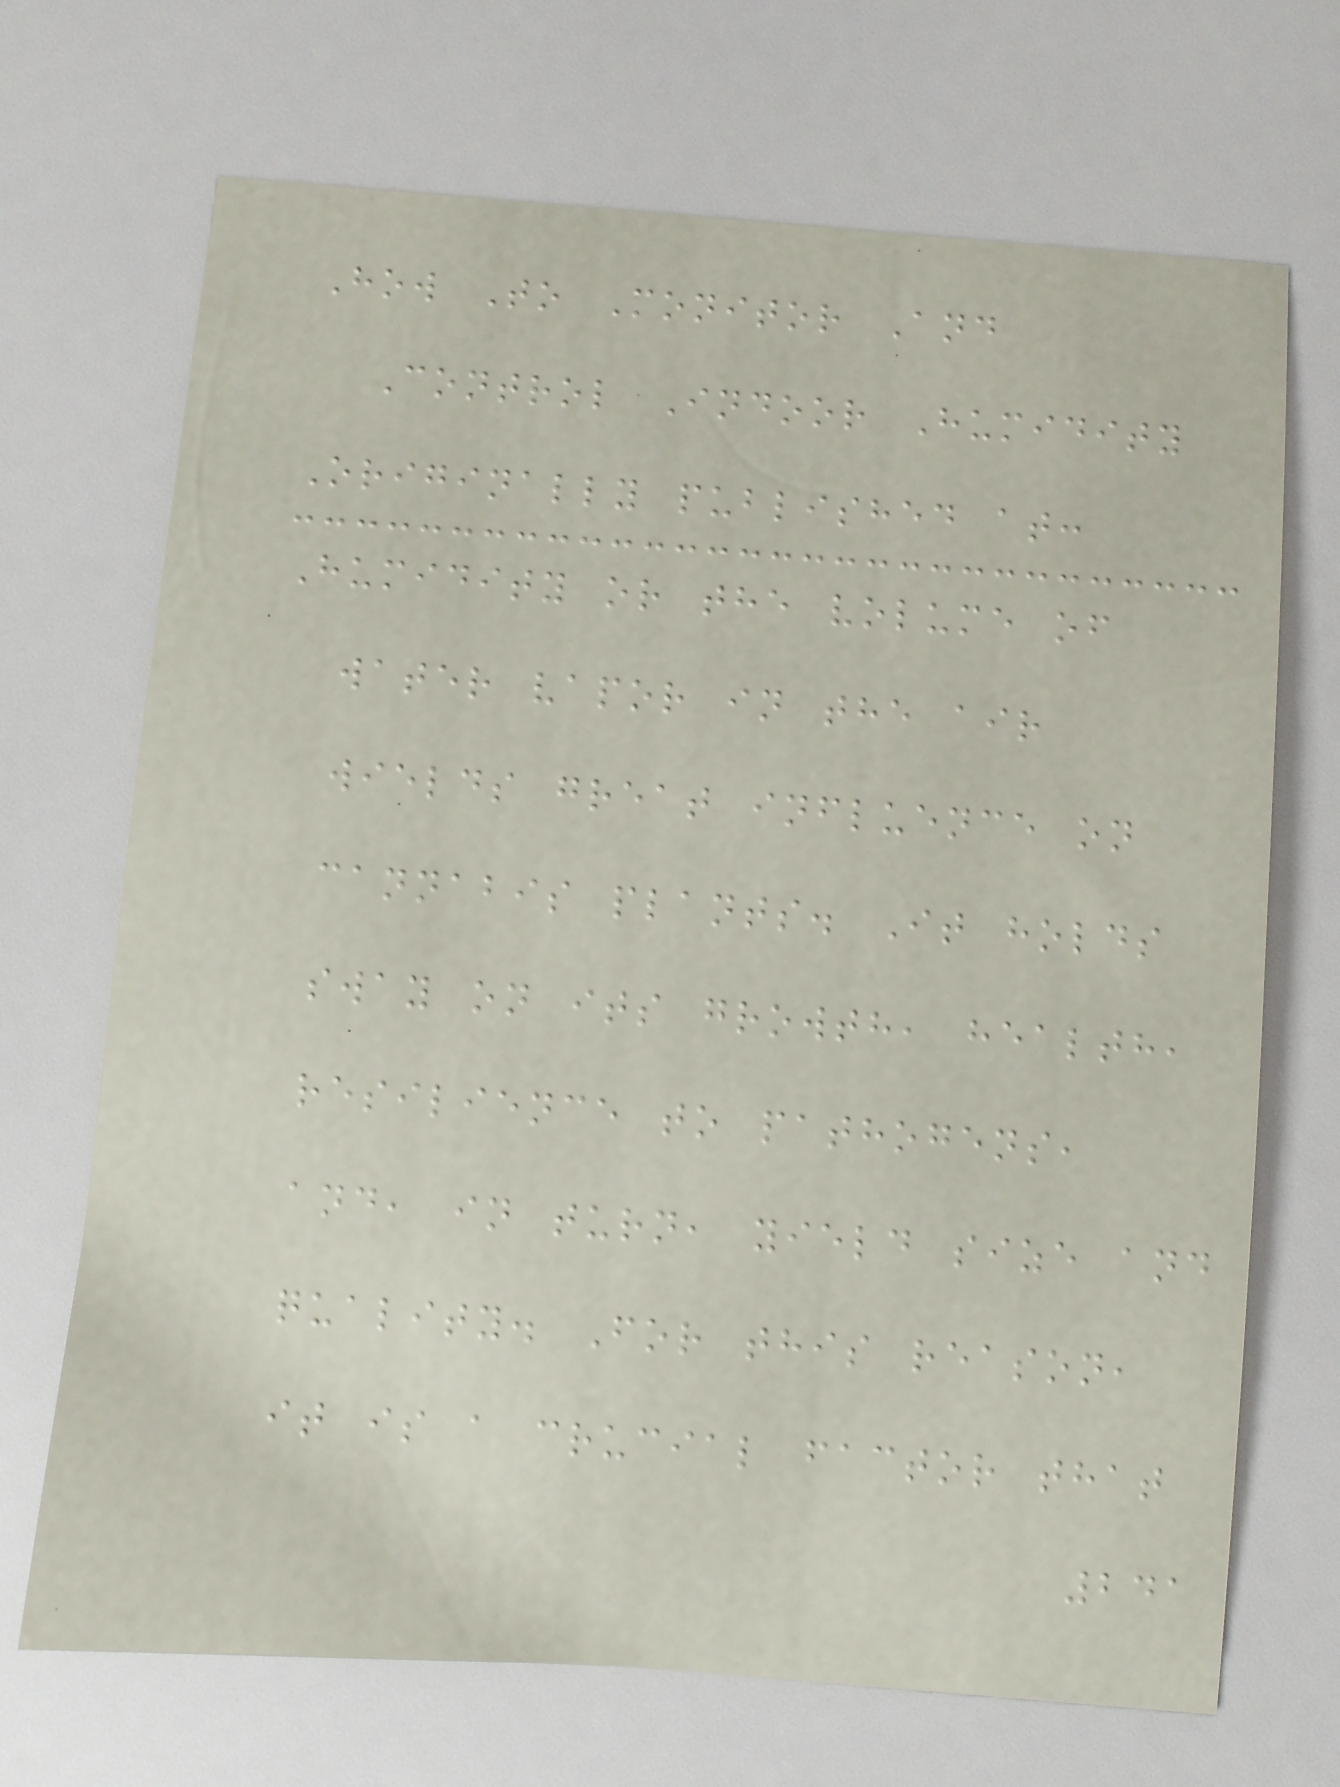How To Monitor And
Control Indoor Humidity
Originally published at:
Humidity or the volume of
water vapor in the air
wields great influence on
cannabis plants. It holds
sway on its growth, health,
resilience to pathogens,
and, in turn, yield size and
quality. For this reason,
it is a crucial factor that
241
